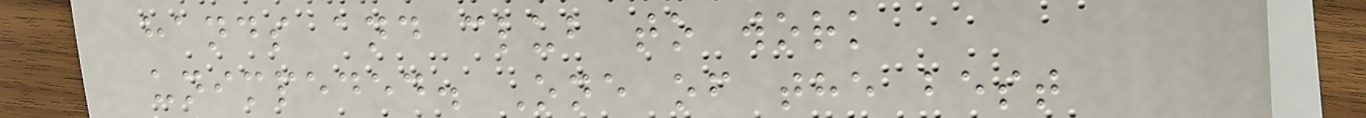hands and club to work
unimpeded. One of the best
